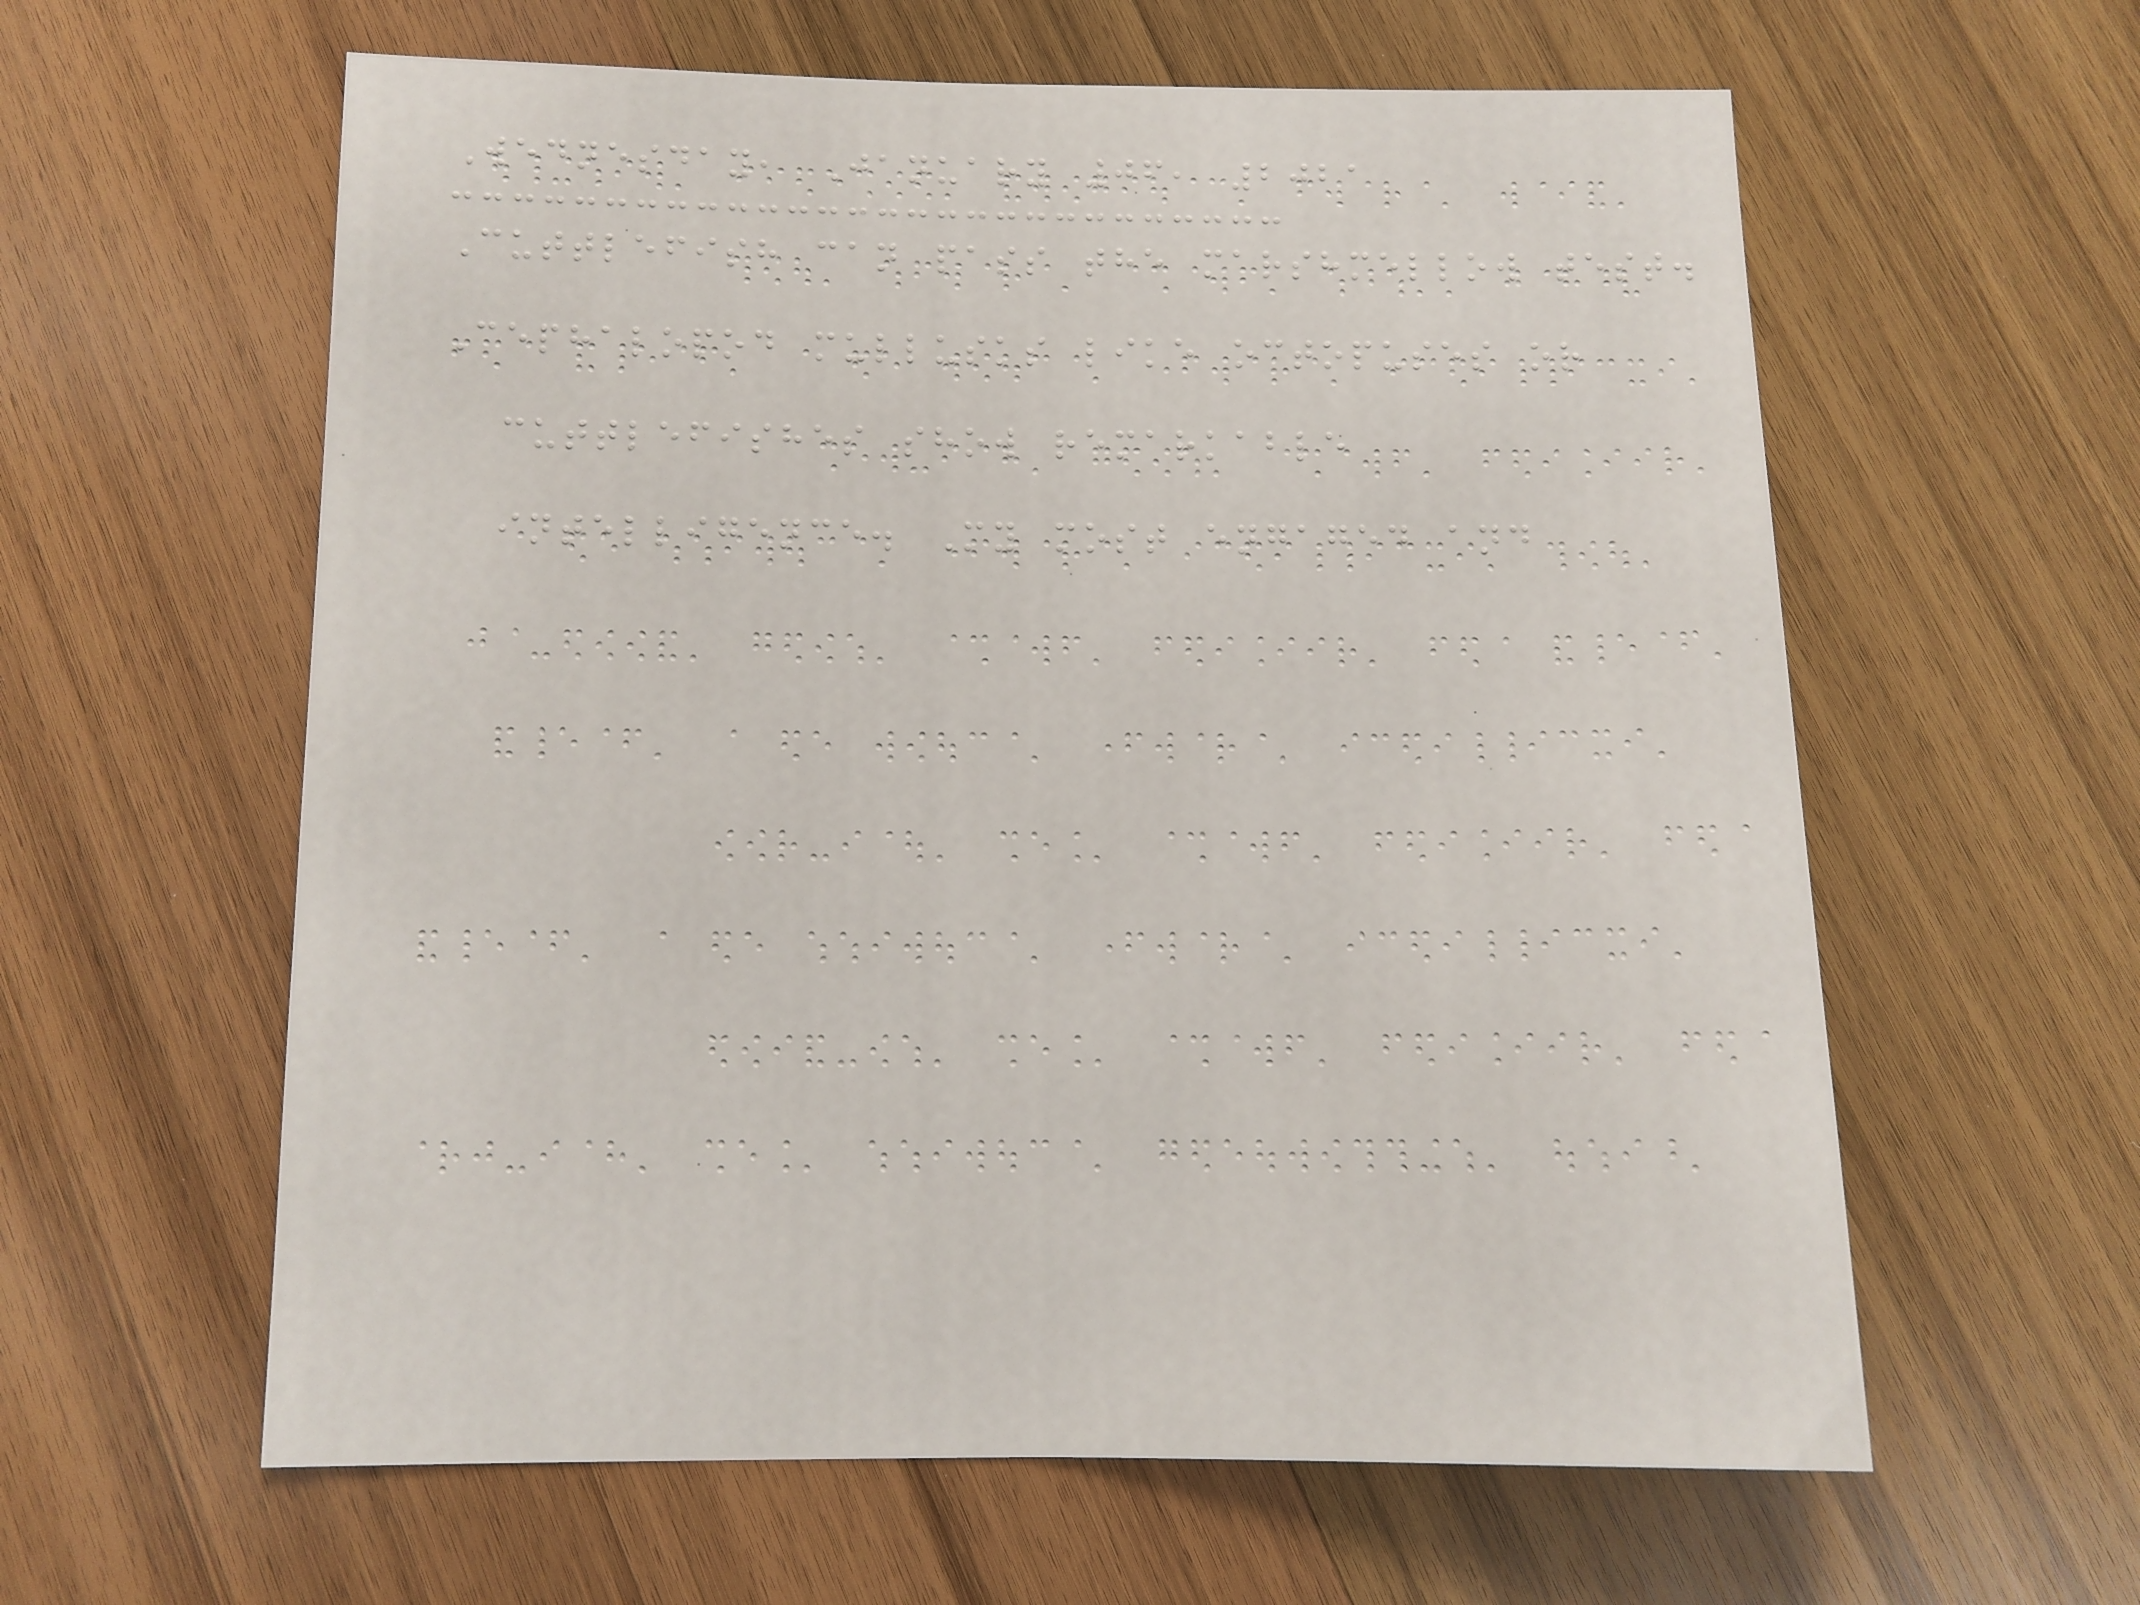Wednesday, January 06, 2021
Cuttlefish can pass the marshmellow test.
Cephalopod mullusks like octopuses or
cuttlefishes show remarkable
intelligence. My most engaged and
